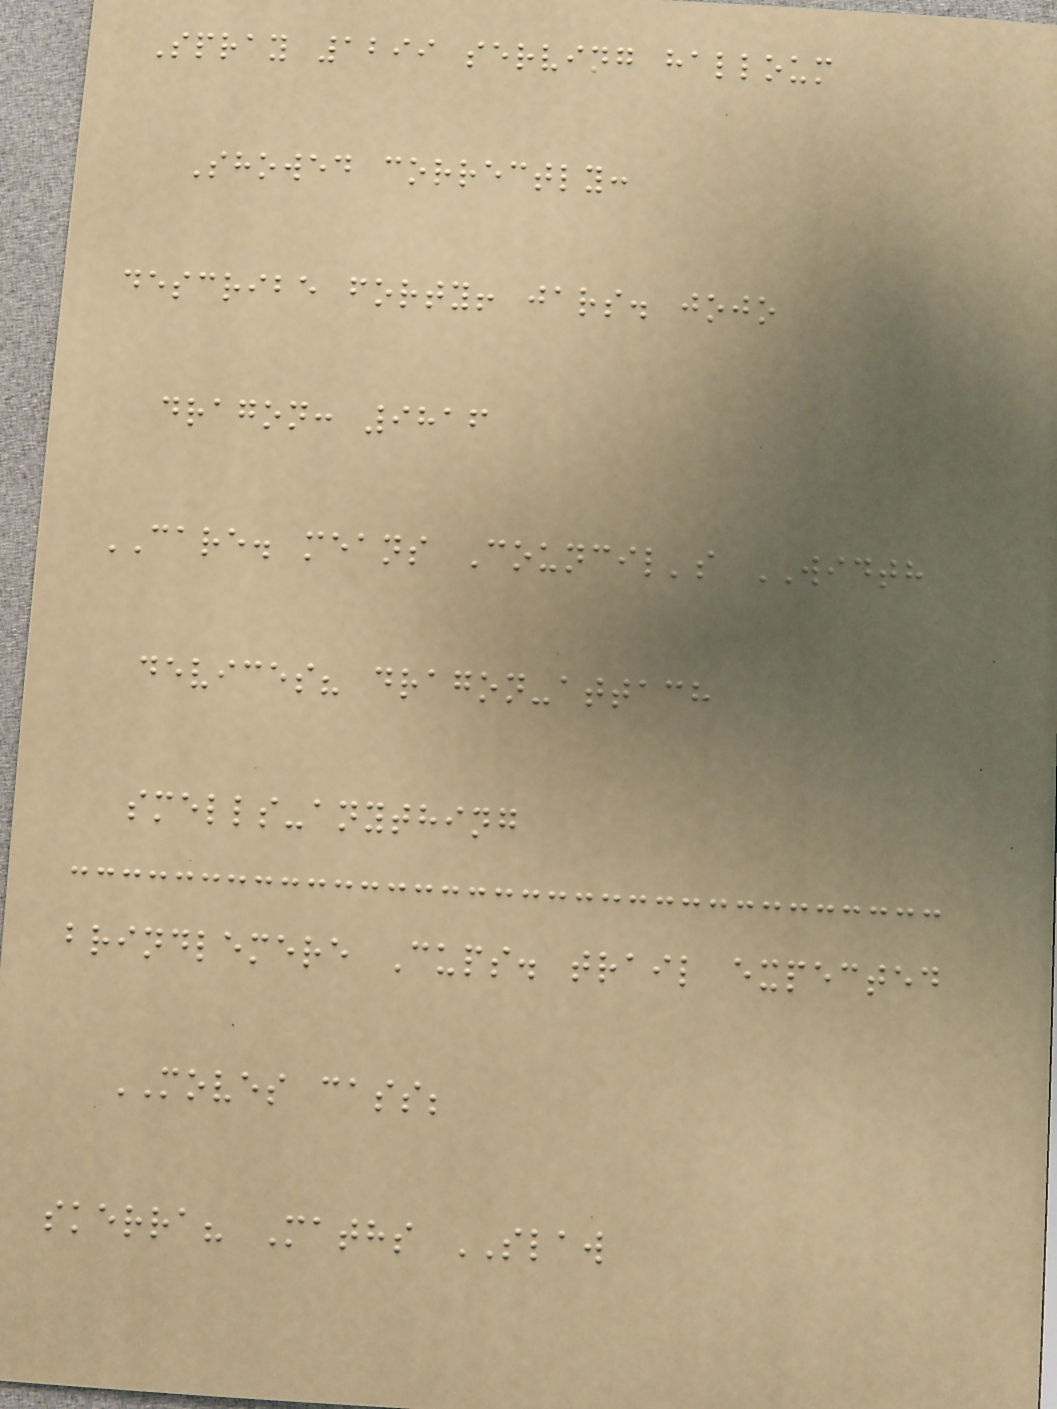Spray 1299 serving halloum
Showed correctly:
describe forty! jars. jojo
dragon: 9816
CARE. means Council's WIDTH
devices? dragon-attach
smells-anything
brindlemere Cups. trail expected
MOVES cass;
skerra? Maths SLAW
